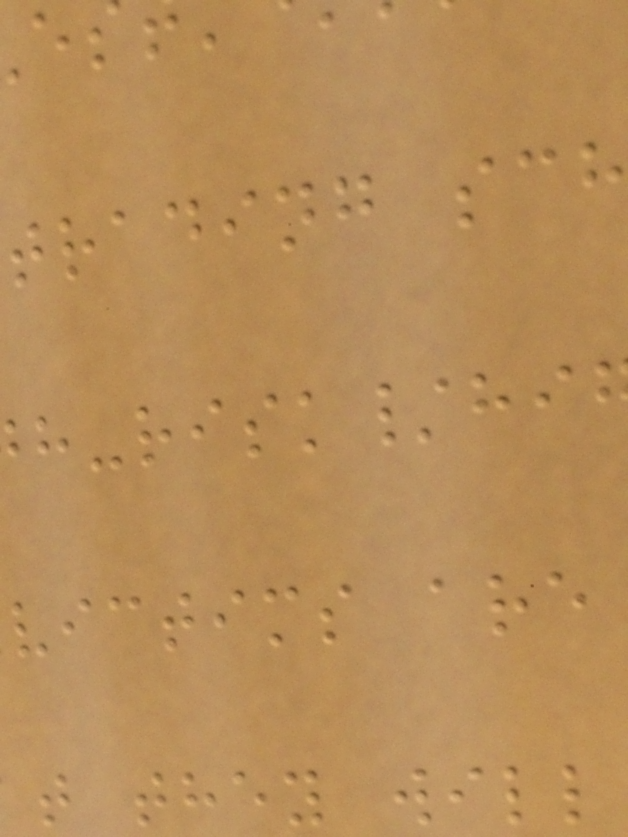trading sch
victims are
t they will
